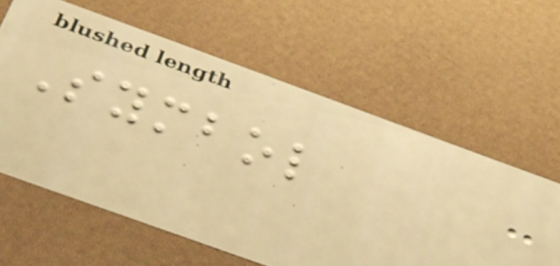Symbol
